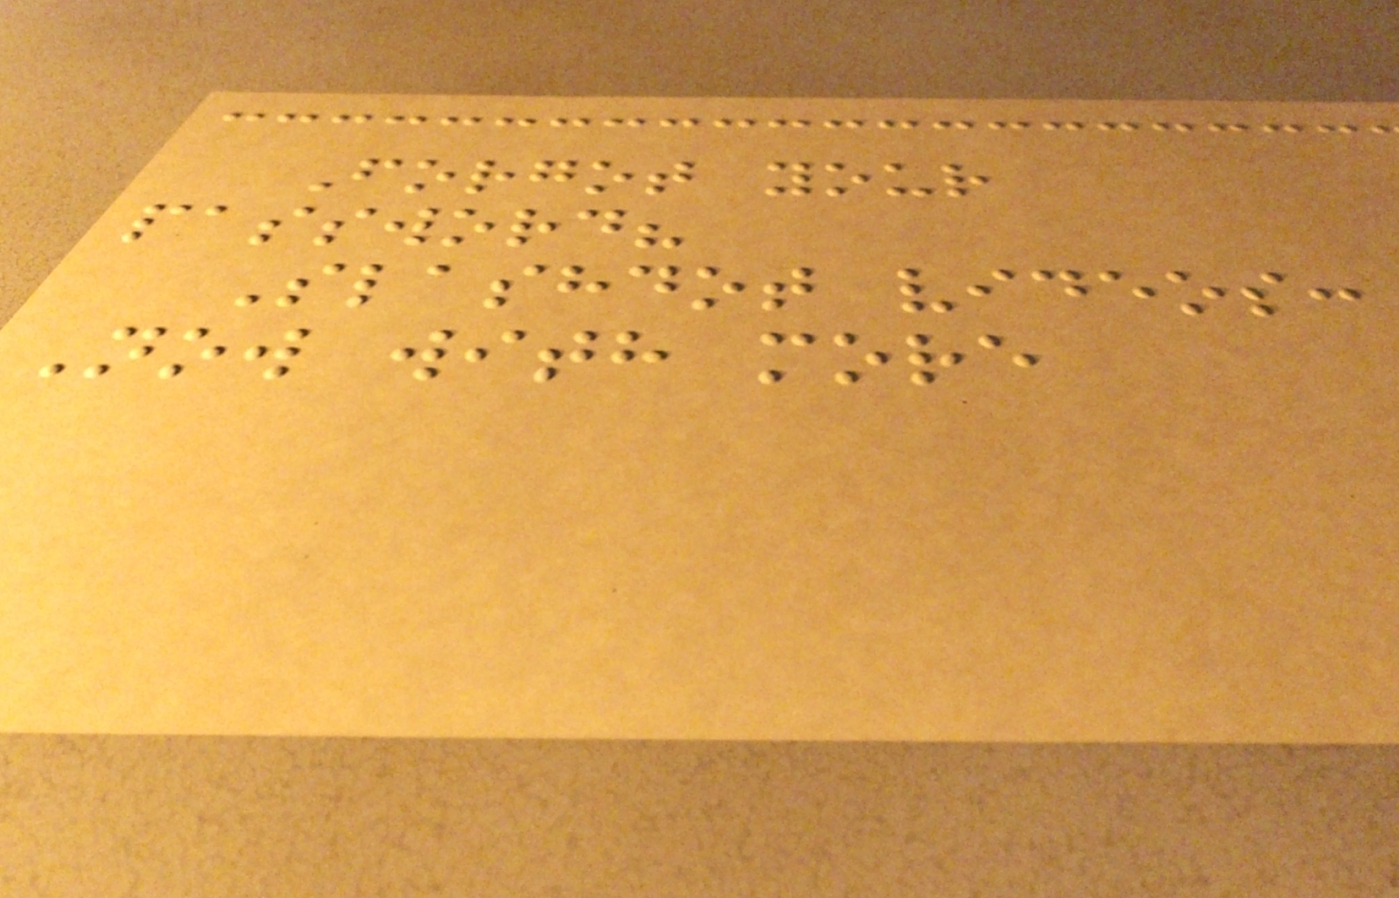Forgot your
password?
Slashdot videos:
Now with more
